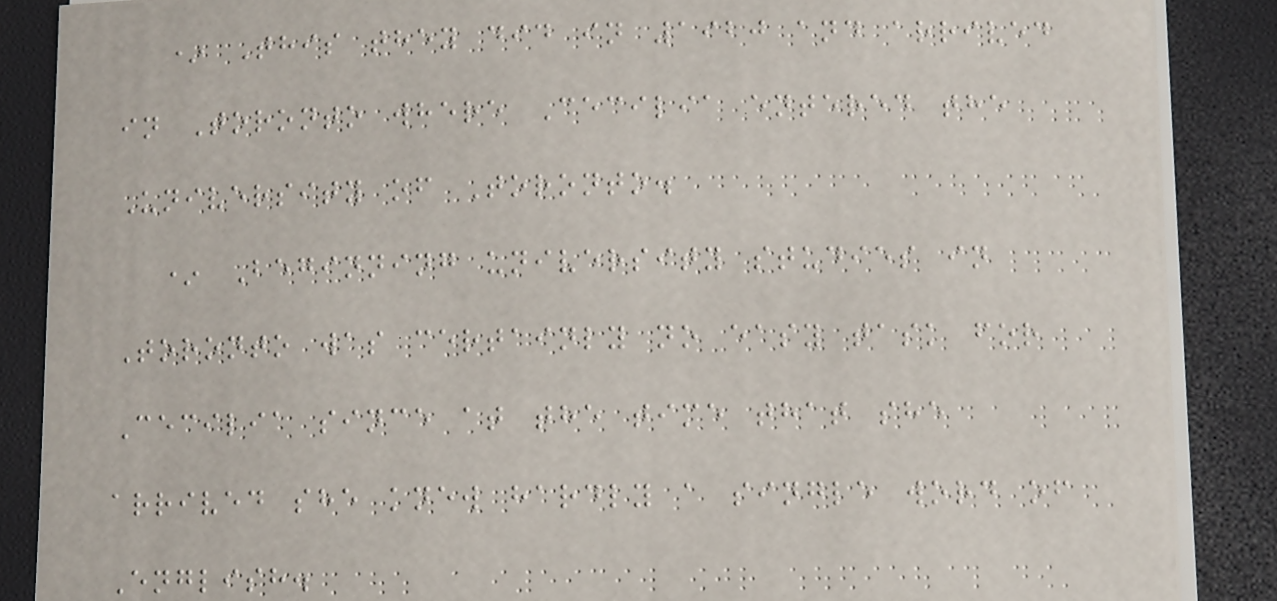* This they did in 1920 and arrived
in Toronto where Cecilia entered the
University of Toronto.
* Beginning university studies in
Toronto was certainly no easy task for
Cecilia since at the time that she
arrived she knew hardly a single word of
English.
